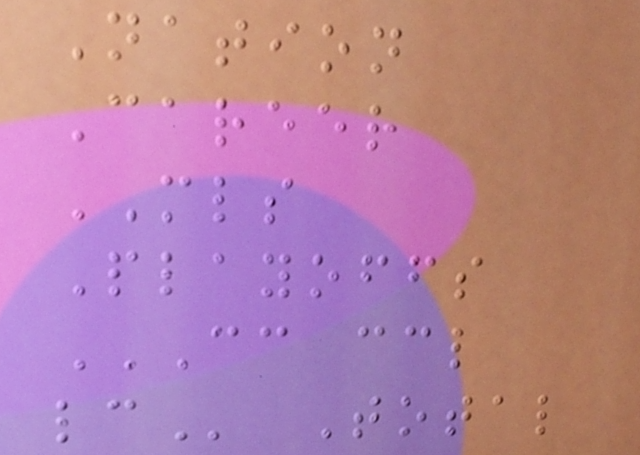Nation
Career
MLS
Playoffs
CC CCL
LC Total
